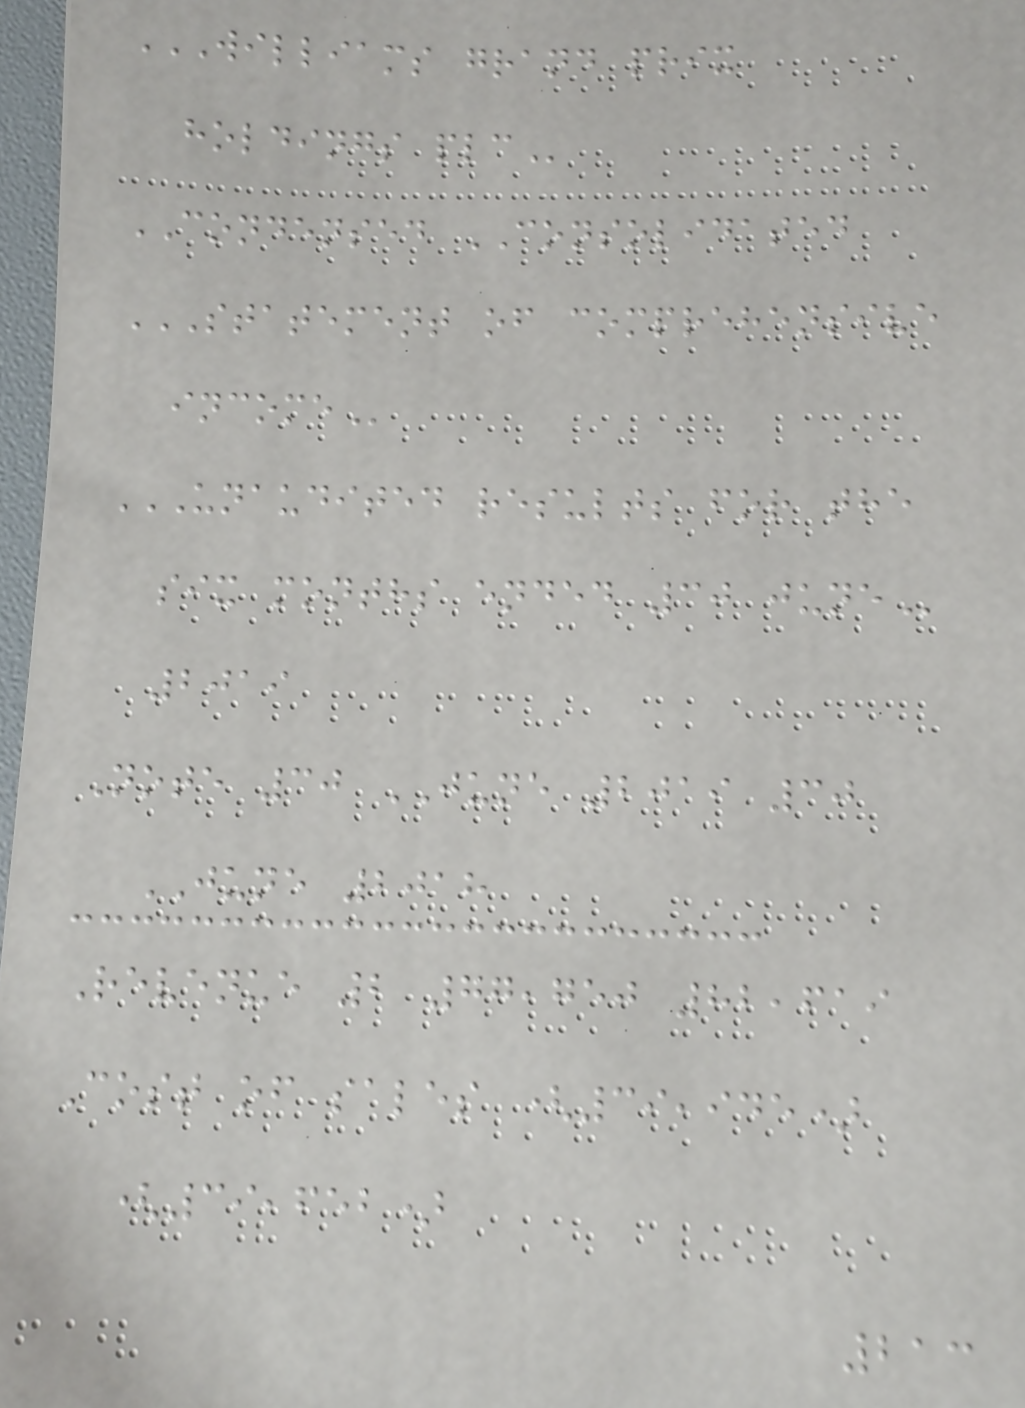WILLIAMS GRAND PRIX
HOLDINGS PLC
CONDENSED CONSOLIDATED
STATEMENT OF COMPREHENSIVE
INCOME
UNAUDITED RESULTS FOR THE
SIX MONTHS ENDED 30 JUNE
2019
Note 30 JUNE 2019 30
JUNE 2018
Revenue 2 77,750 82,619
Cost of sales (39,945)
(39,652)
213
